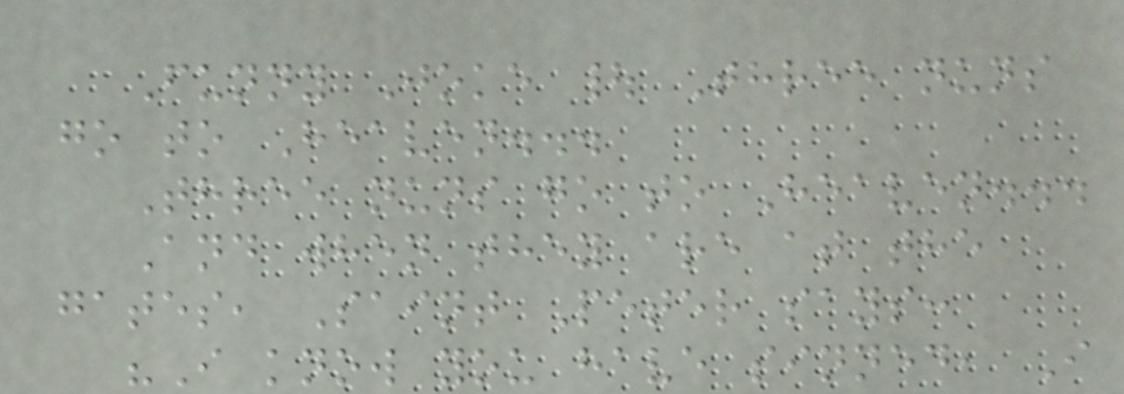Funny Joke | Three nuns
go to Heaven...
Three nuns go to Heaven...
And when they are at the
gates, Saint Peter says:
"I know you have sinned, I
